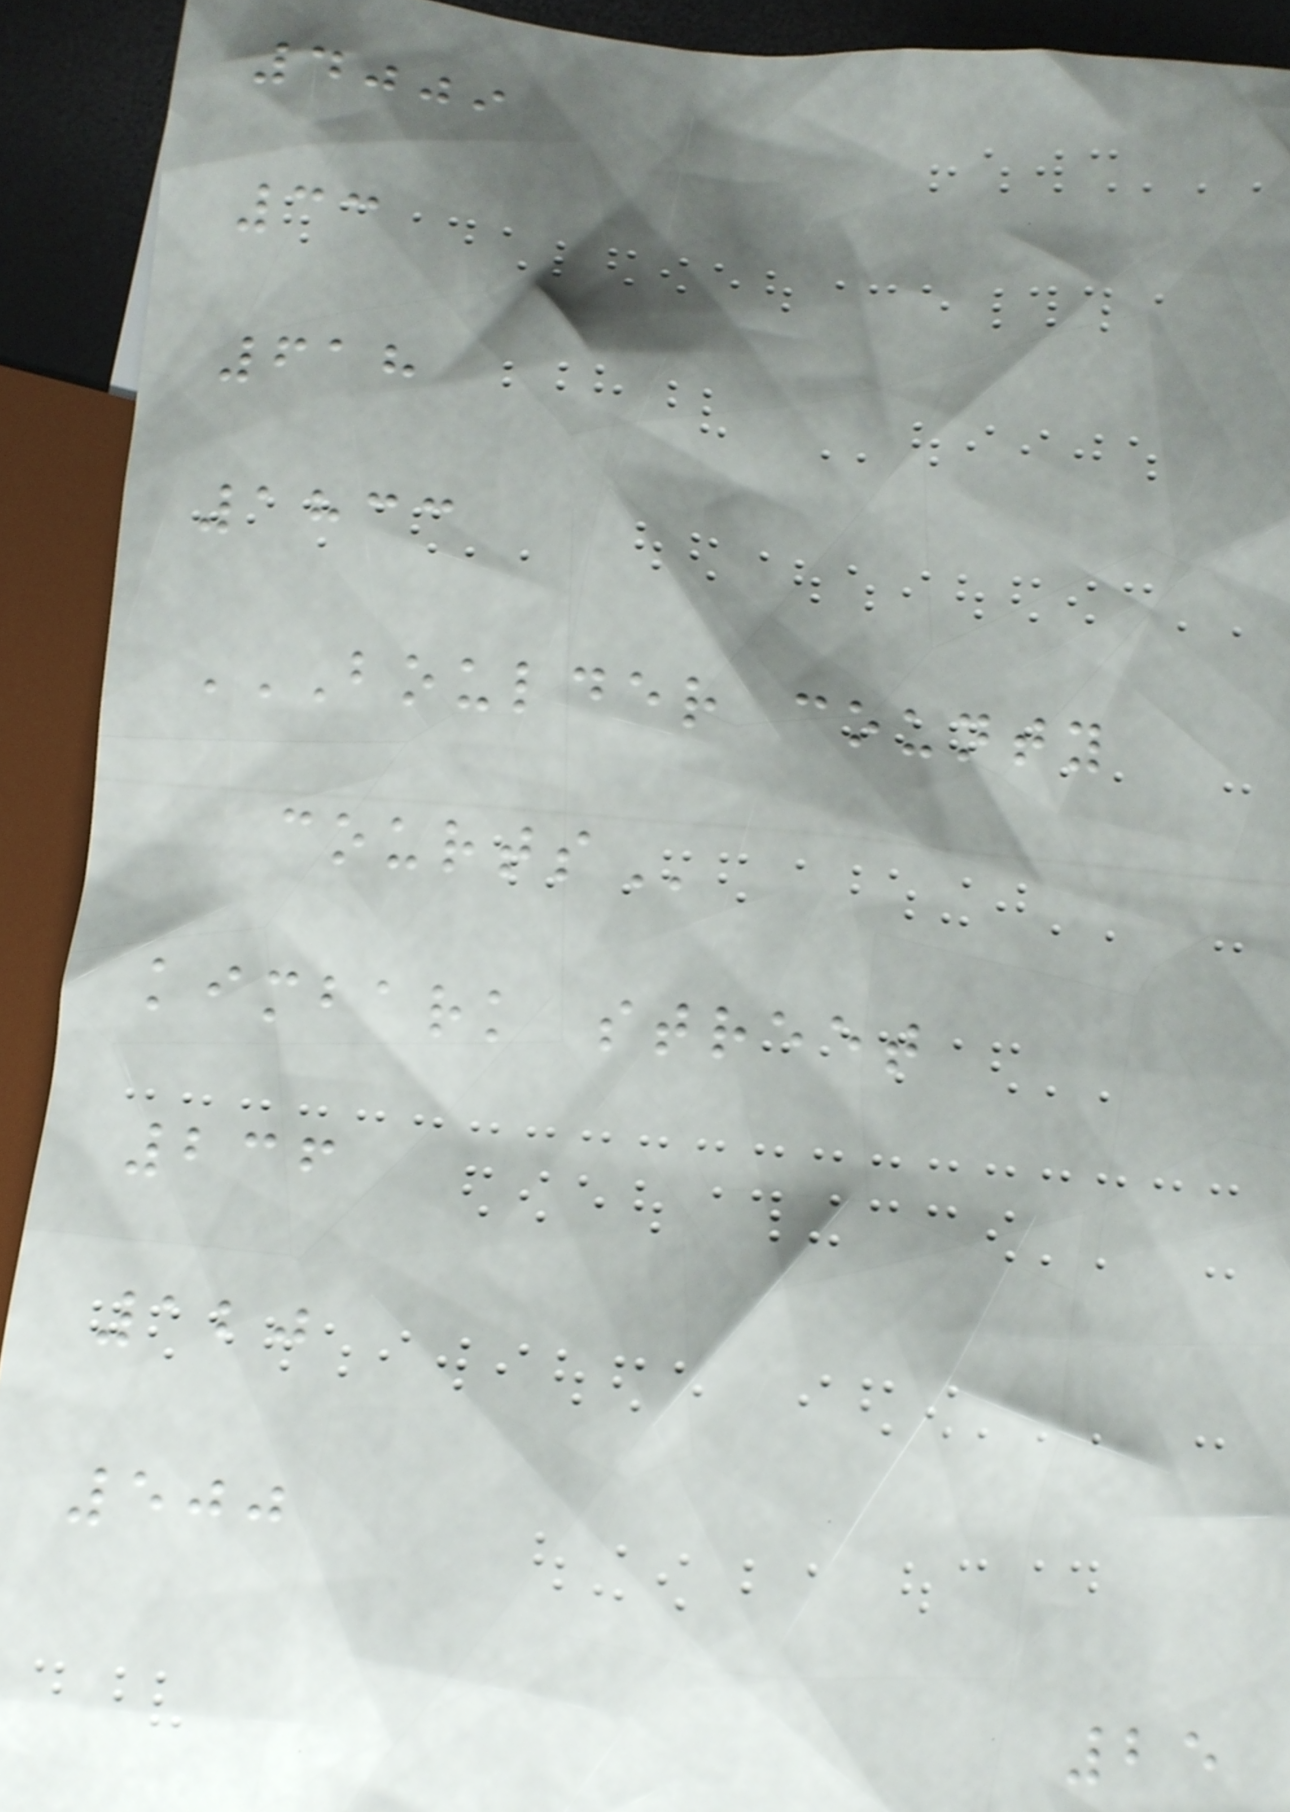4009
33
618
1833
BOULDER COUNTY
COURTS
kimbark street
236
120
500
25
